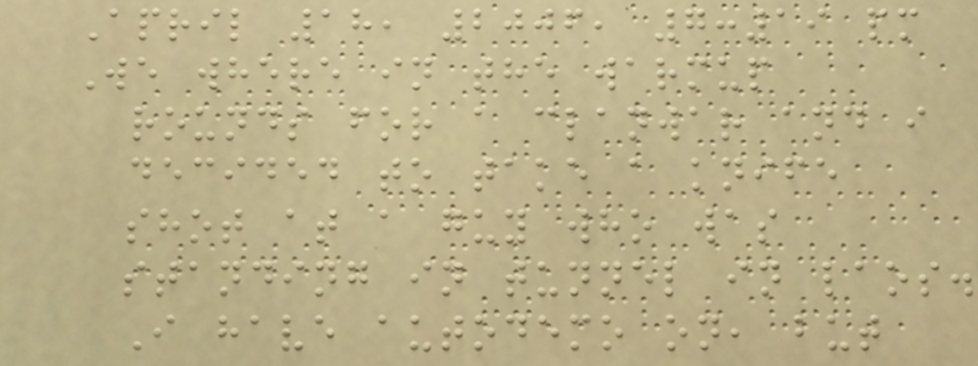April 18, 2006, 7:19 pm
We where in the warmup
rounds for a clanwar and i
decided to take a knife
shot at a guy who was
standing in tunnel in laos.
I have autodemo on, but
